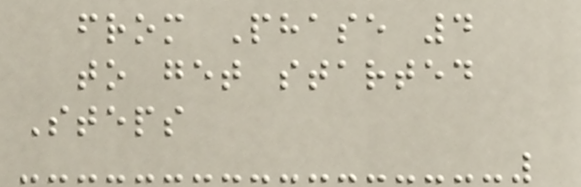from Phase 4
to get started
Steps
